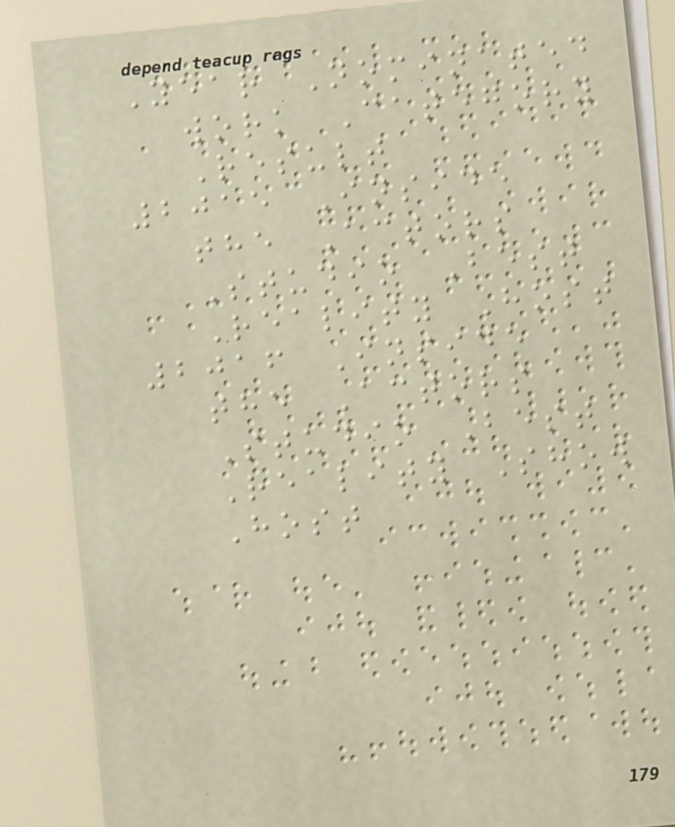Year Nominated
work Category
Result
2015 Inside
the Actors
Studio Best
Reality Host
2016 Inside
the Actors
Studio Best
Reality Show
Host
